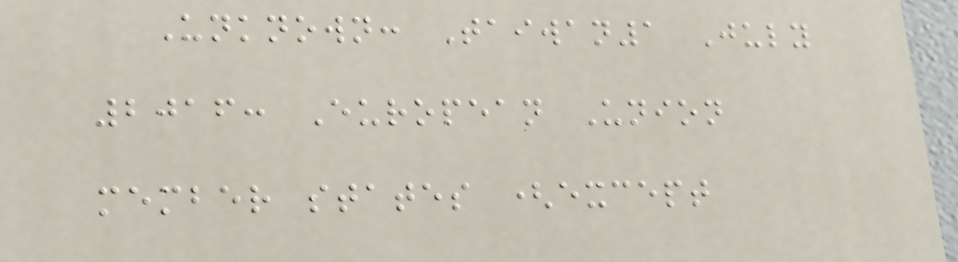Unknown: Taiwan1 July
2016: European Union
member states (except
